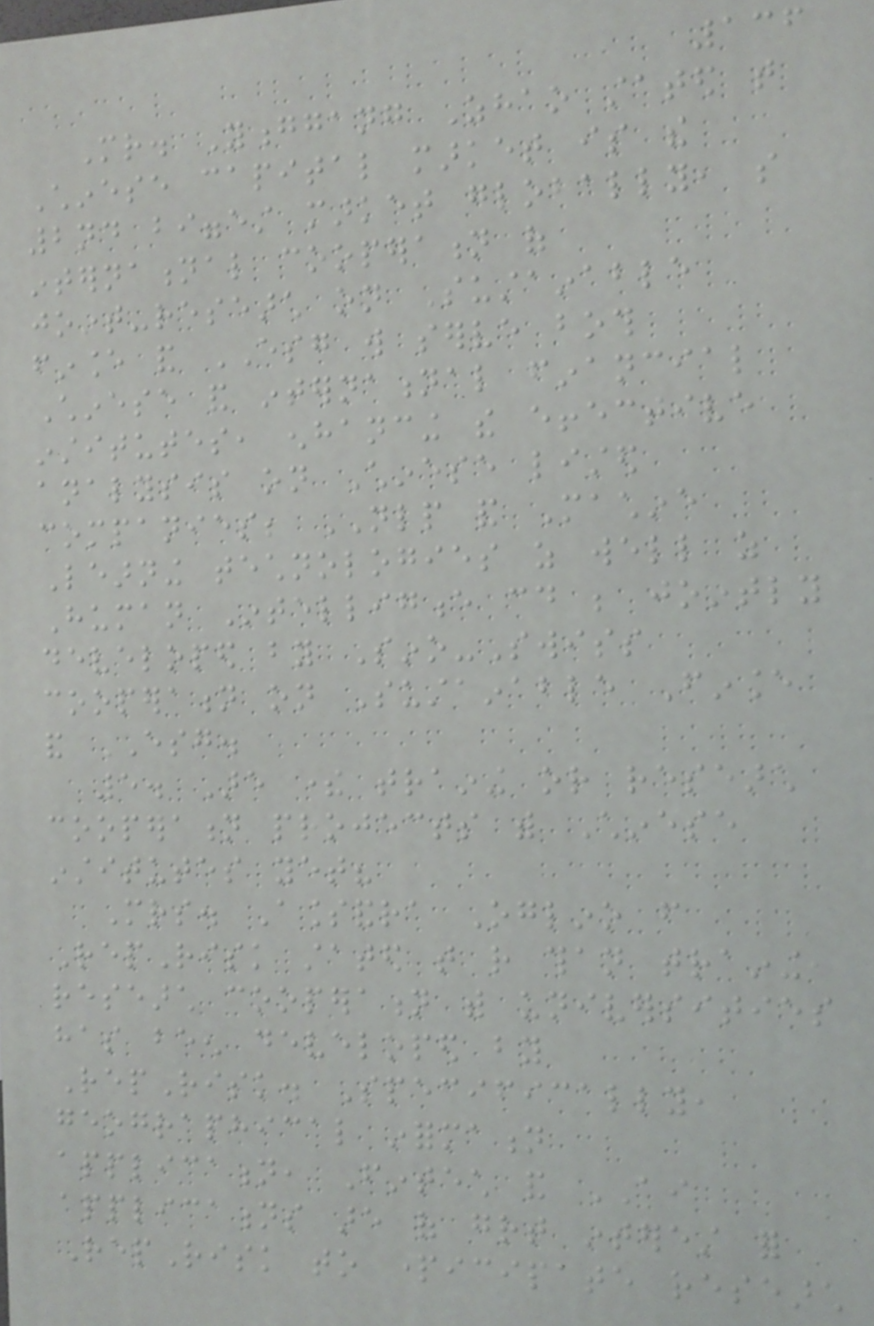136
Mr. Yonggang Zhao stated that
Chinese capital market is the
2nd biggest market globally, so
international cooperation of
joint-research on Sustainable
finance and ESG will serve both
Chinese and international financial
institutes, enhancing the effective
analysis on Chinese listed
companies; NLP and Machine
Learning technologies as well as
Human Intelligence could be jointly
developed by Sino-Swiss
cooperation on Sustainable Finance
and ESG.
5. Are there training or research
cooperation projects with Chinese
institutes yet?
Mrs. Alessandra Oglino from
RepRisk stated that rather than training,
research cooperation with universities
has been developed by
RepRisk. Specifically,
geographical information
application, Fintech and AI
applications are of great interest for
RepRisk to participate research
